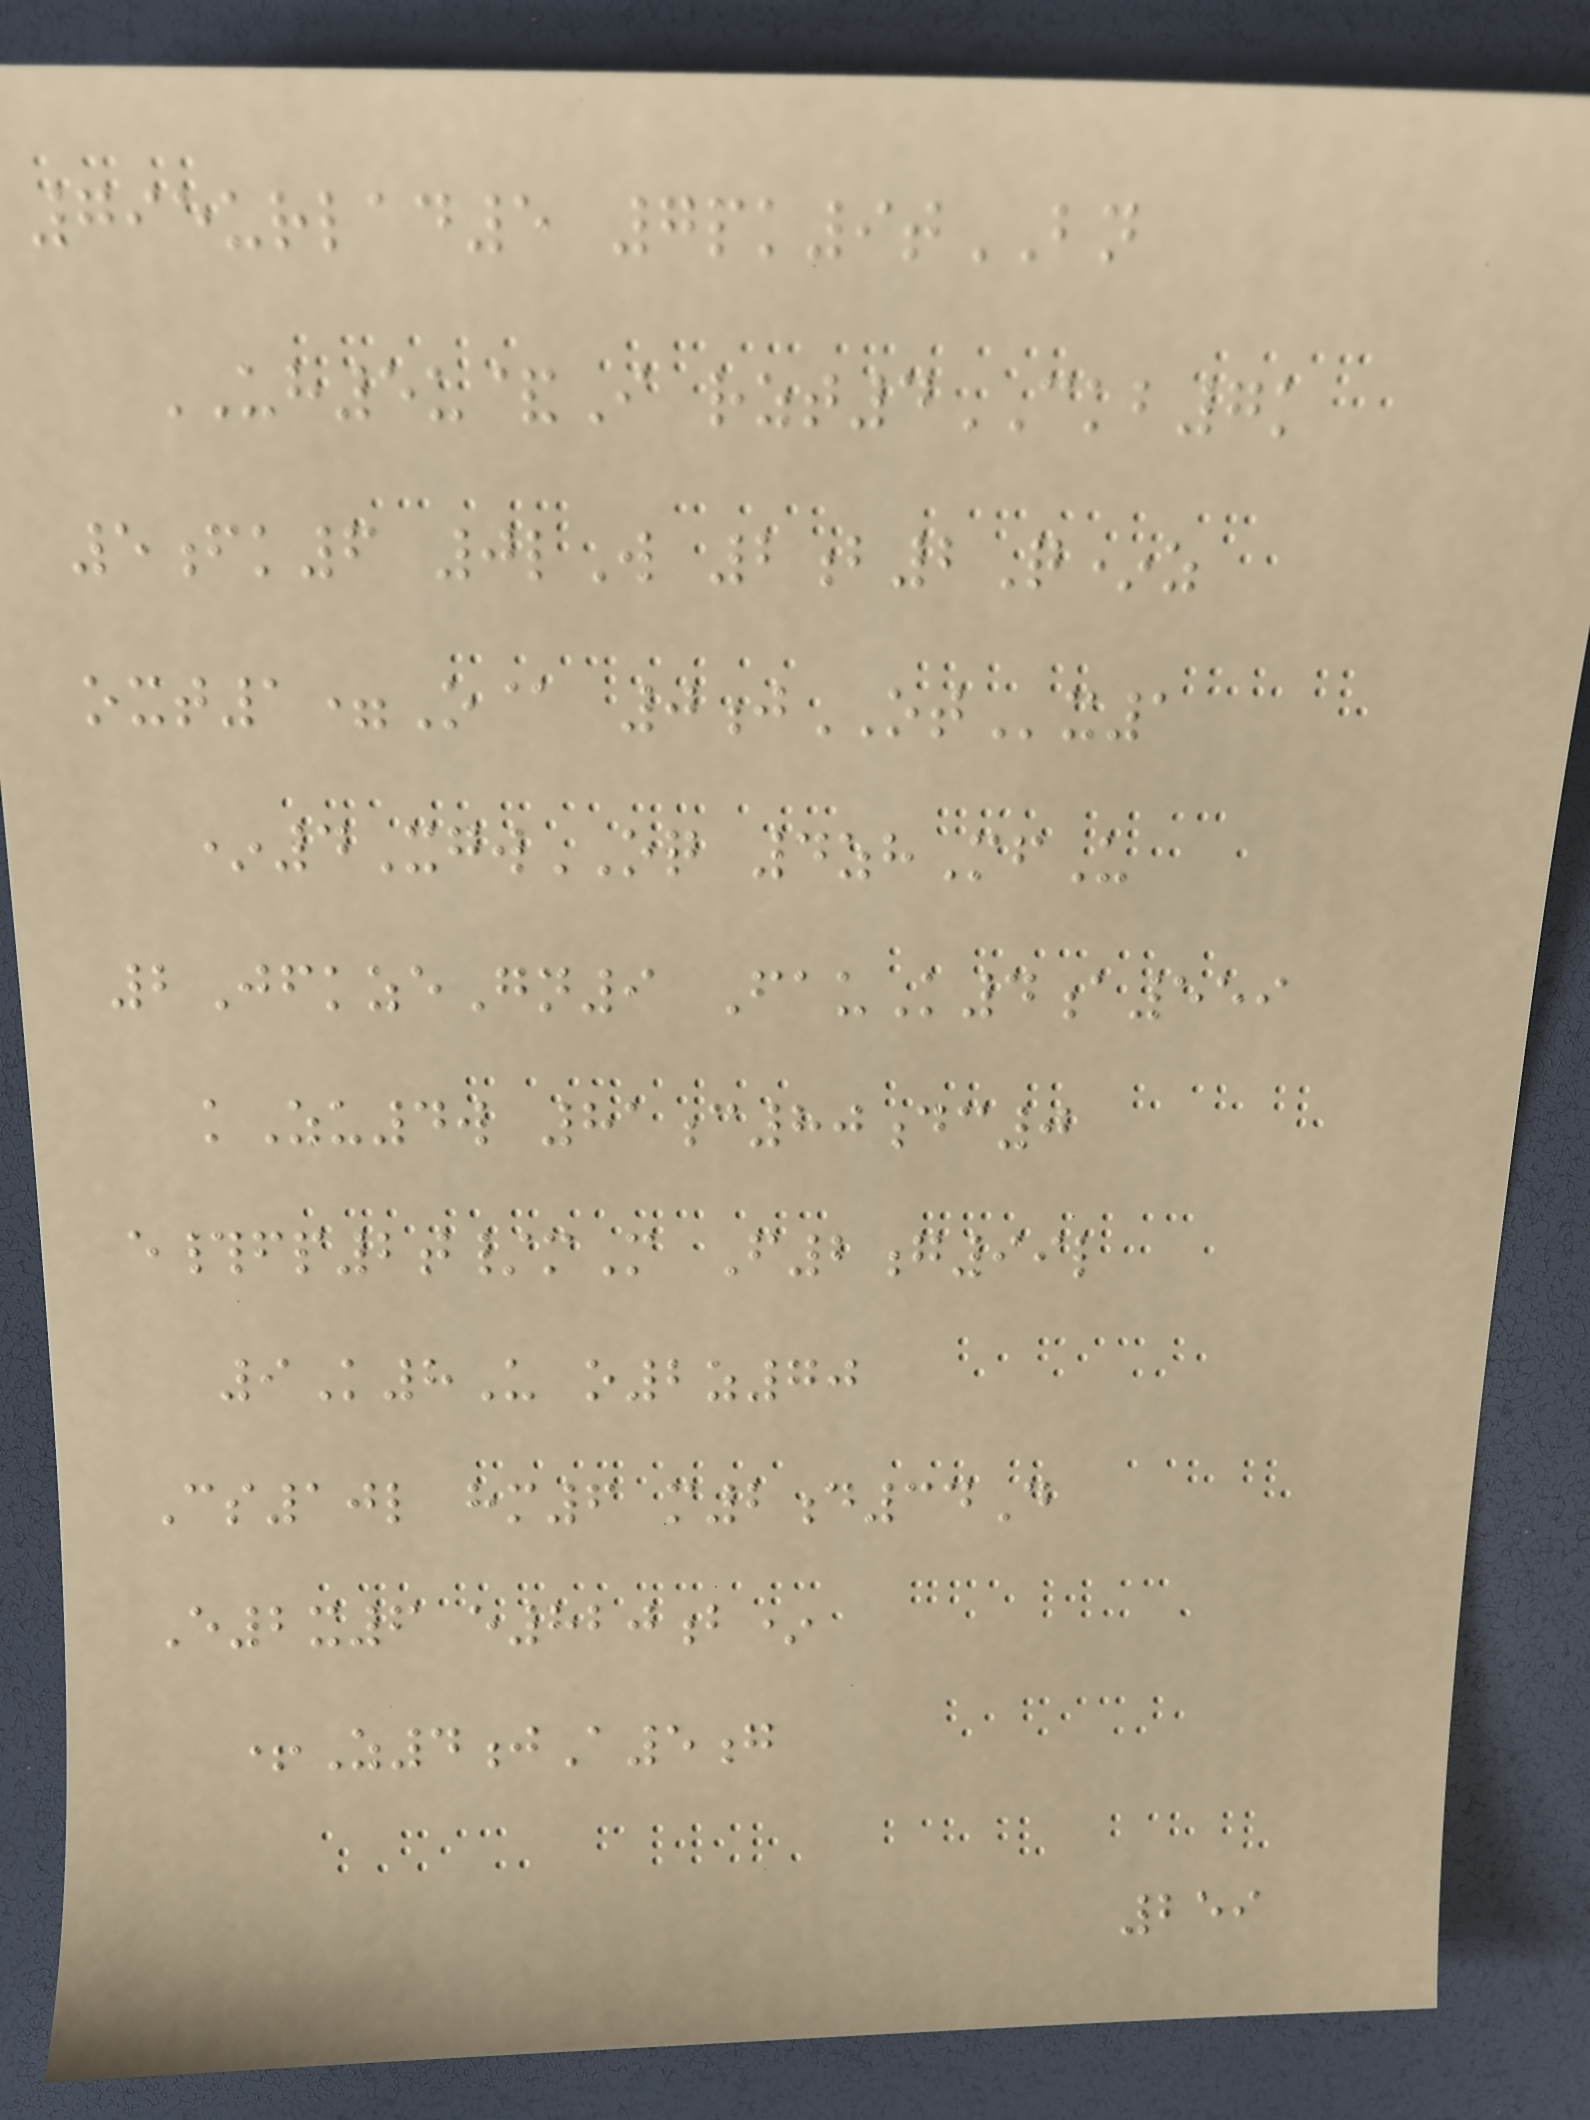795urlad5 7pk9tBN
UH5u&I rzt4CKB7k
5fk6 0lW 2b2Q*z
oxt1=O@ 0jOTx1
*4XgwOQ 4zhMfU
2JfkzeGn9 FauK4a559
kZu4w 81c80dc0
e#fp2t/mM F2g99l
9K8U o2z70
Cs10l hm6 m2d34D
E2x6 e820b*
+Z4jA5g
259
